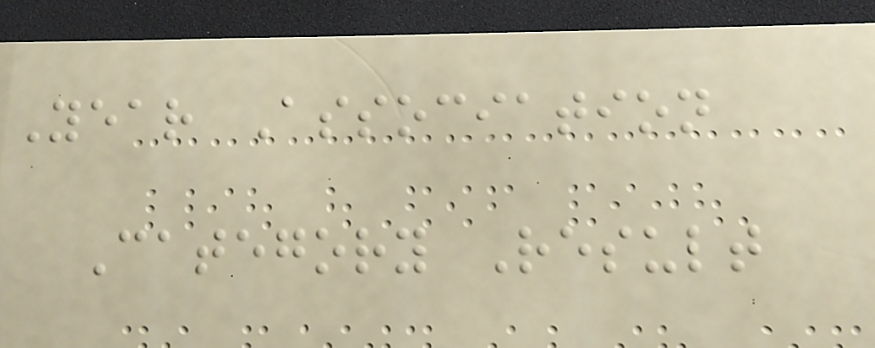Year Association
Category Result
